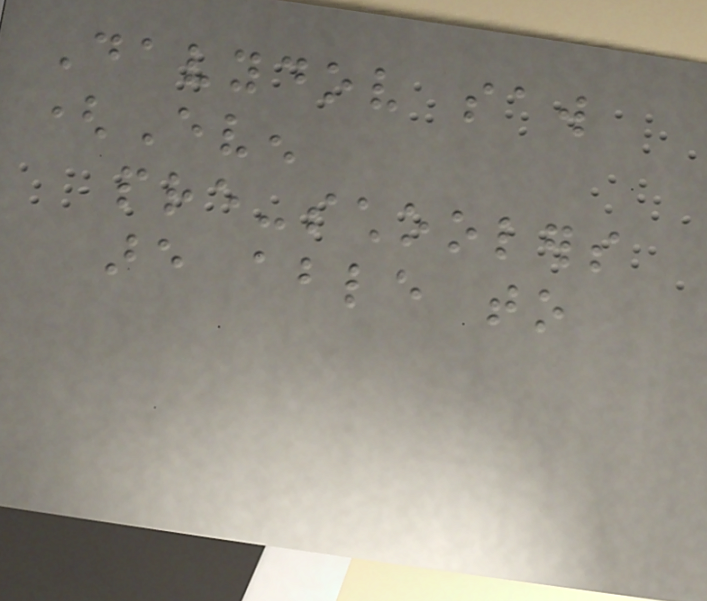Davydov saw
(Even
pre-schoolers
are able to
